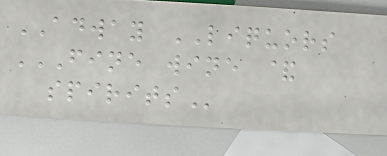ADWAY LIQUORS
FINE WINE &
SPIRITS
